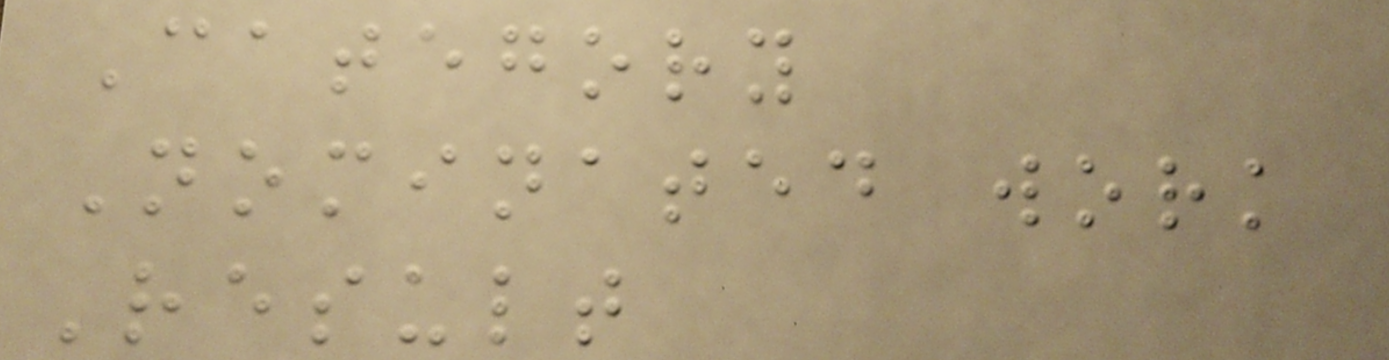Category
Nominated work
Result
